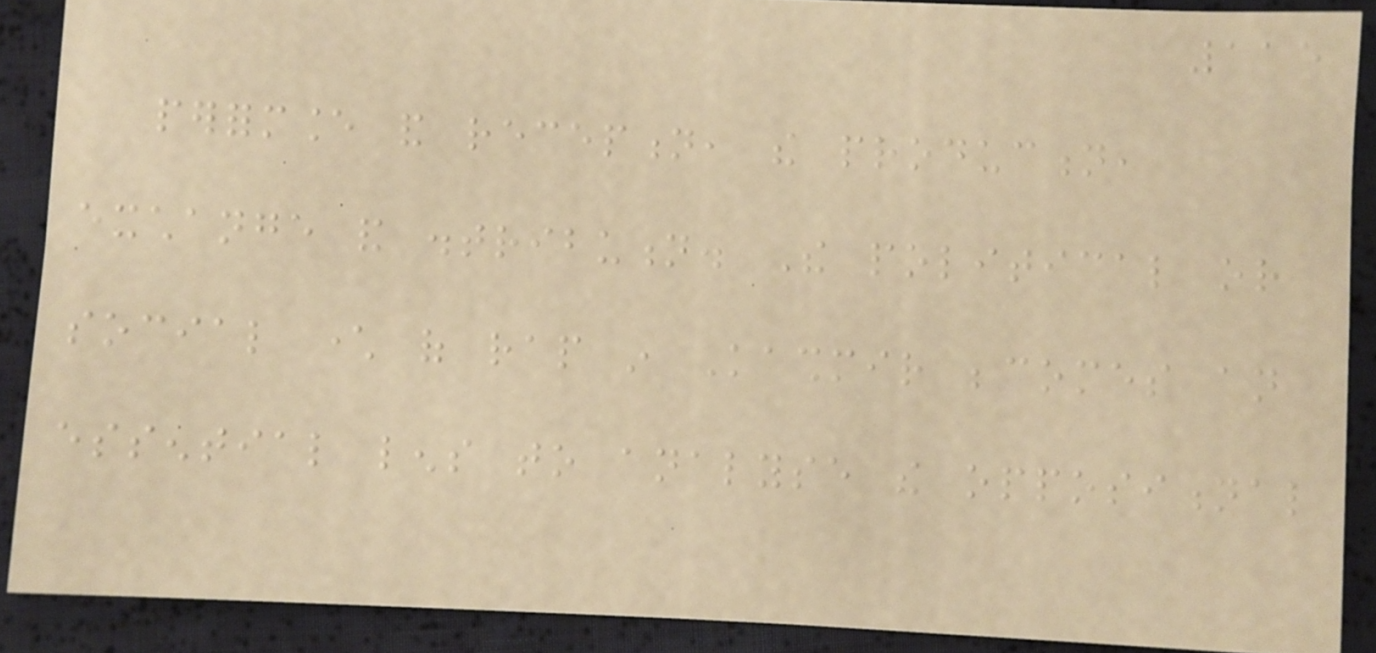115
performance and reception, the production,
exchange and distribution. The political or
social character of rap in Kashmir becomes an
essential lens to analyse the oppositional
